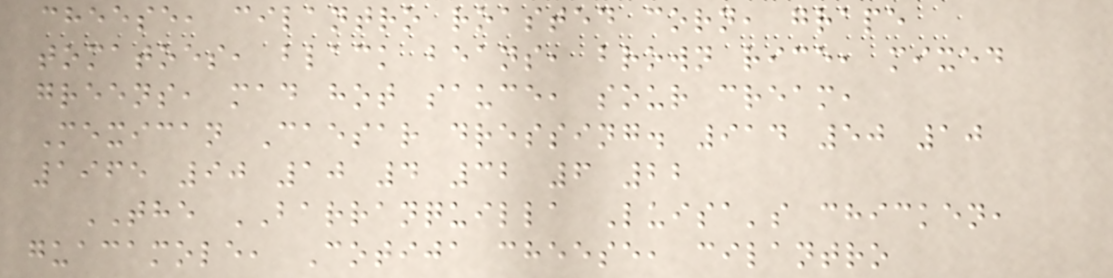cheese, cilantro roasted corn, grape
tomatoes, black beans, brown rice, mixed
greens, mad hot sauce, sour cream,
Mexican Caesar dressing. 914 50 10
1965 90 10 4 32 6 22
THE BARRANQUILLA Luisa's chicken,
guacamole, Cotija cheese, cilantro
